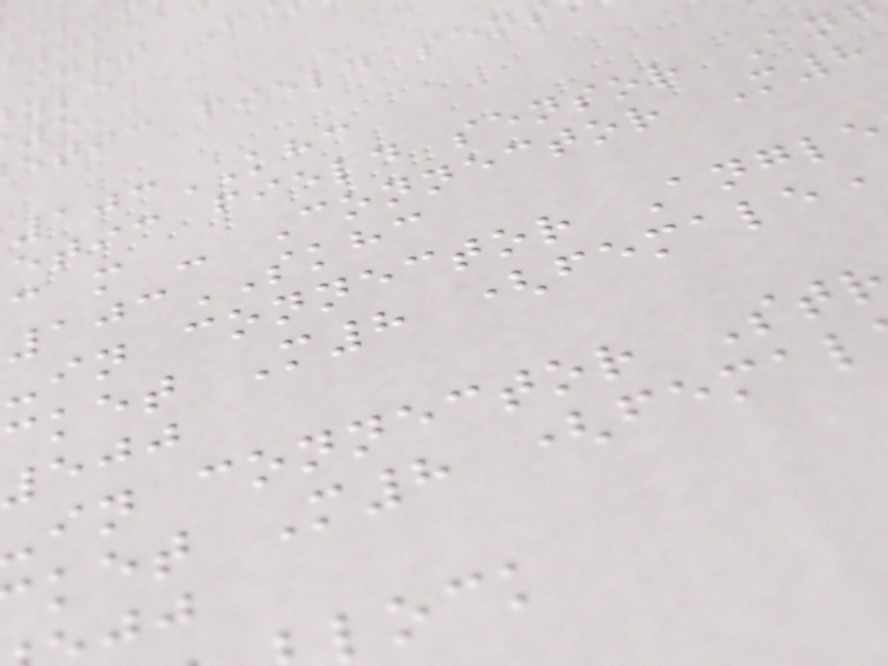etic field sen
103KHC
etic field sensor An
c m - Connector M8
103SKHC
-in connector Angle
cket M8 (female
500
in connector St
ket M8 (femal
lock
